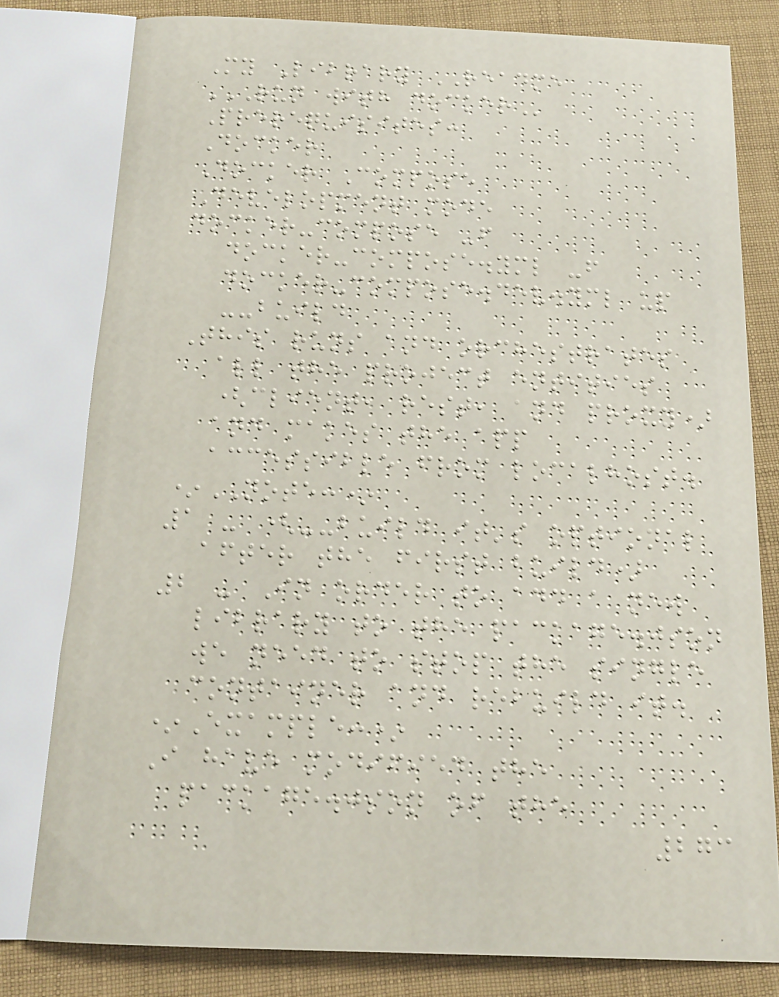My Library README
RUN WITH DOCKER
Prerequisites:
Docker
Docker Compose
Development mode
docker-compose -f
docker-compose.yml -f
docker-compose.dev.yml up
--build
This runs and orchestrates
all the project entities
(client, rest, and proxy)
and makes the app
accessible from localhost.
*NOTE:*
1 - (--build it's optional
after the first build)
2 - In order to add a new
library to the package.json
we need to stop the single
container and rebuild it.
*Example:*
I have modified the
package.json of the
273
